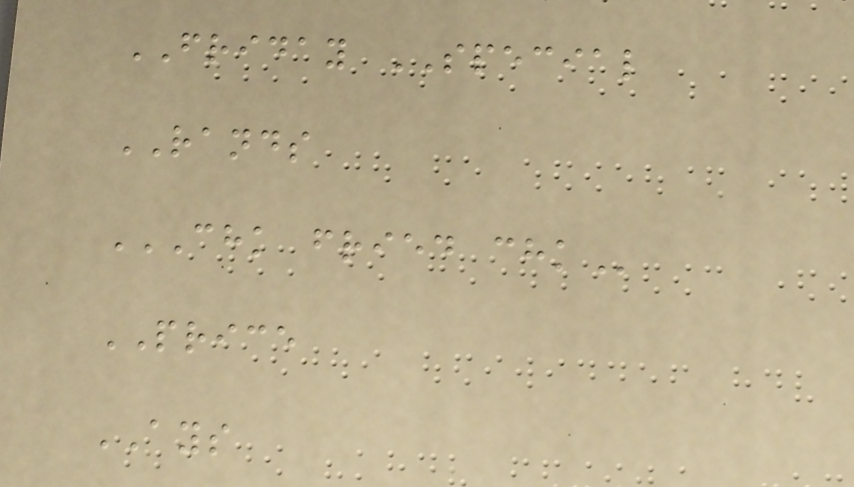FRIDAY SPECIAL
RANDS
CHK FRIED CHK
PRICE
AYS
